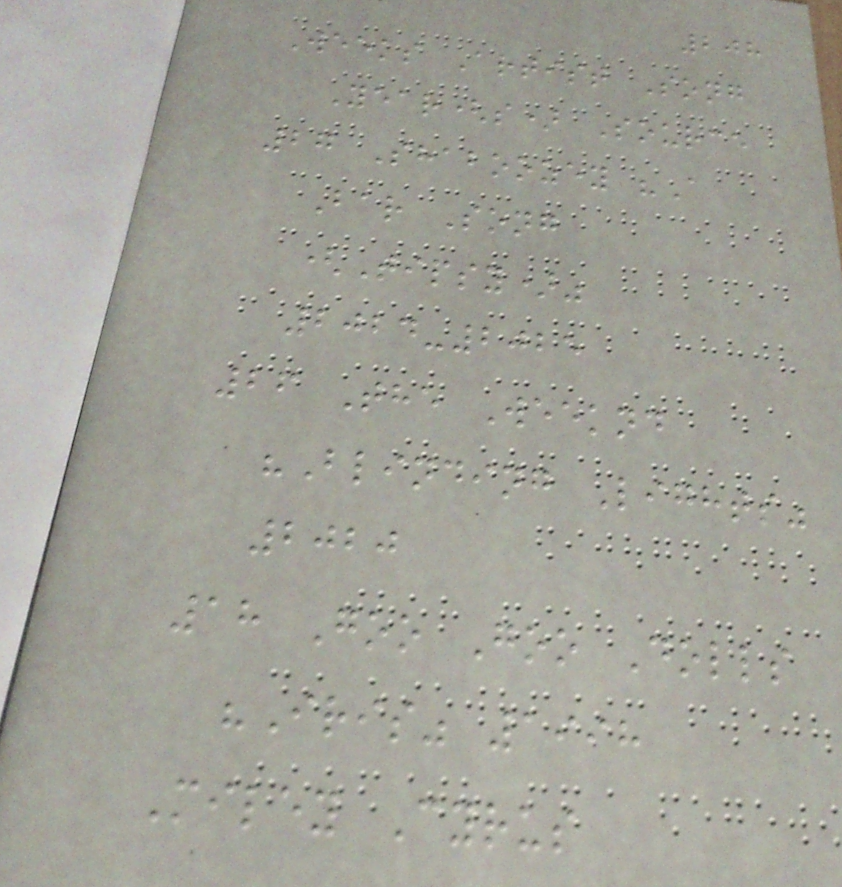208
Weeks Artist Song
Year(s) Source
27 Shaboozey "A
Bar Song
(Tipsy)"
2024-2025
26 The Weeknd
"Blinding Lights"
2020
18 Goo Goo Dolls
"Iris" 1998
Miley Cyrus
